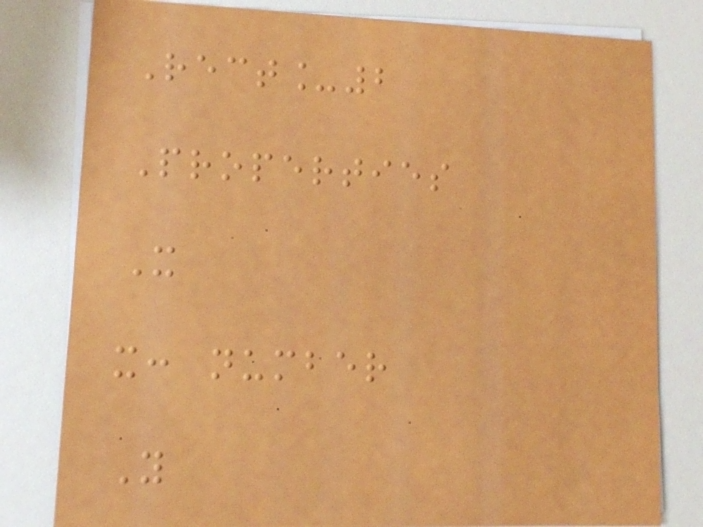Rect_2
Properties
X
x: number
Y
